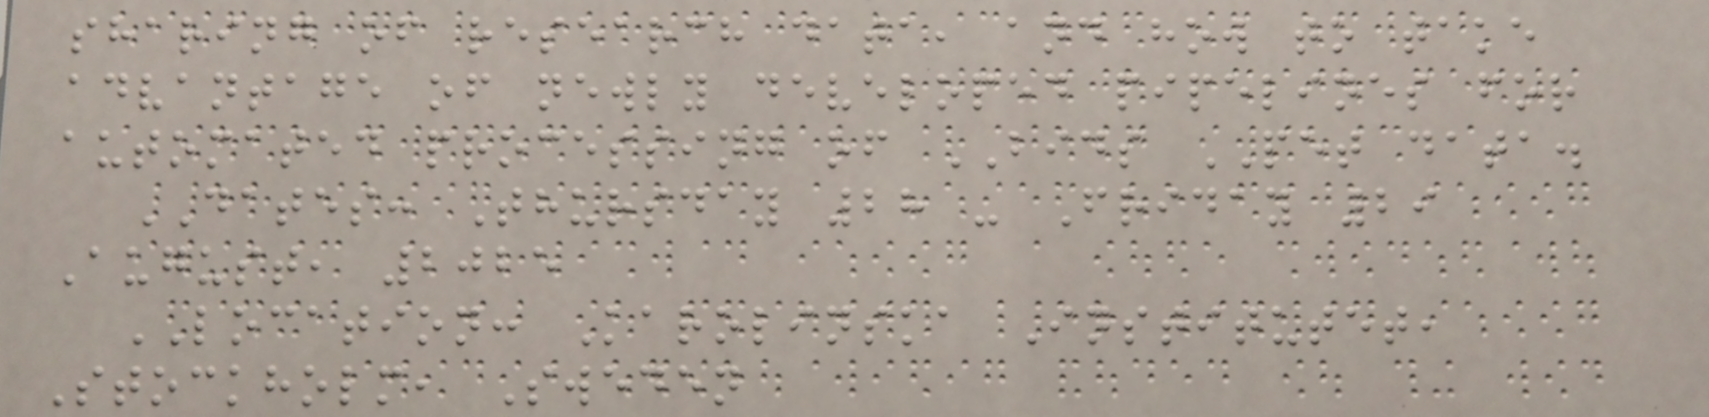sharing of research data, and how to take
advantage of newly developed pipelines for
automated processing of BIDS PET data.
DATES: Thursday 28 - Friday 29
August, 2025
LOCATION: Karolinska Institutet,
Stockholm, Sweden
